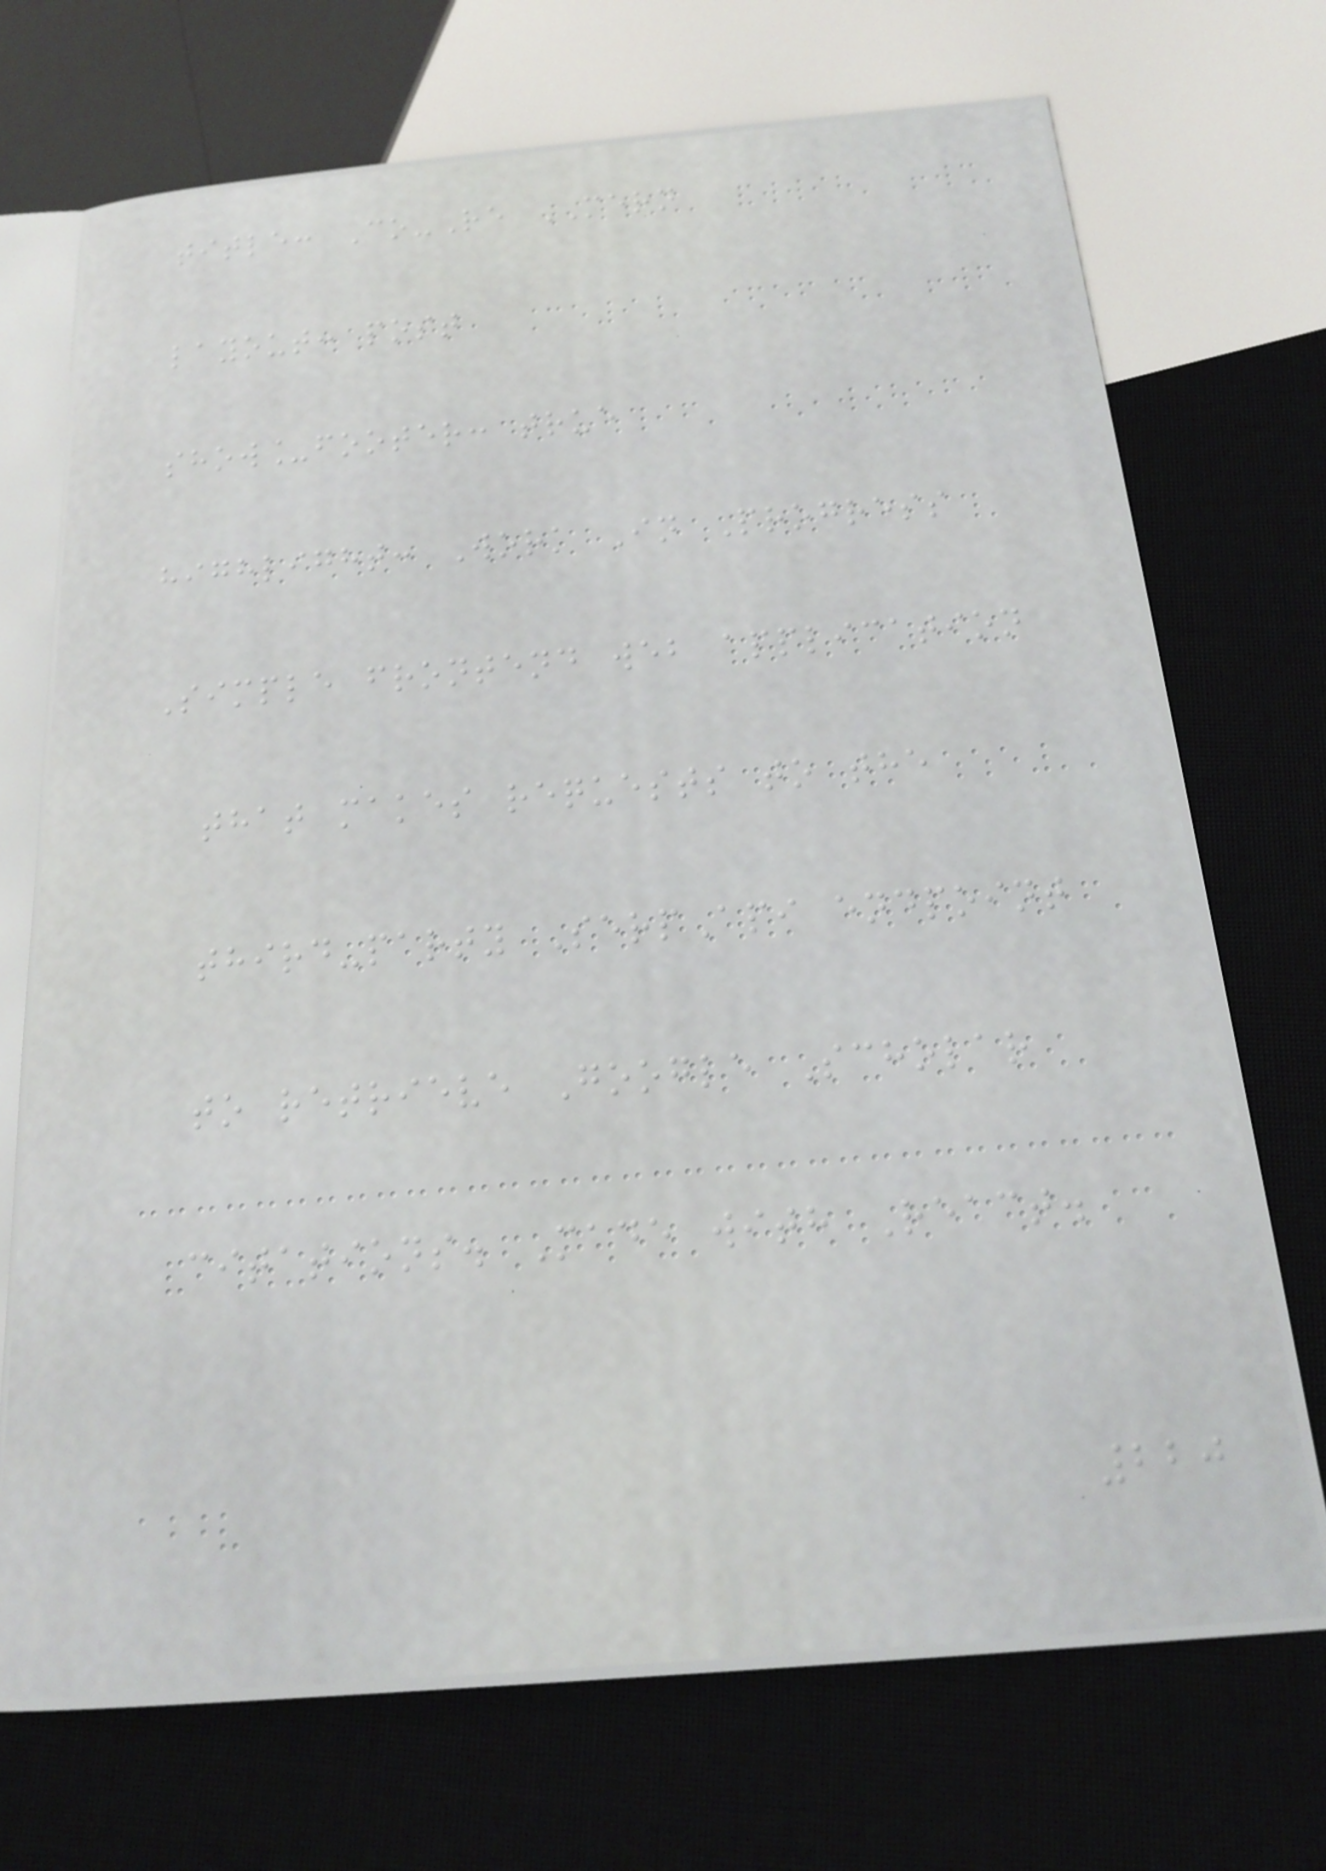title: Co-Re MERN
layout: post
show_footer: true
highlight: Work In Progress
Simple frontend web application
that makes requests to the
third-party SerpApi endpoint
to retrieve Google Scholar
citations. Made with React.
220
